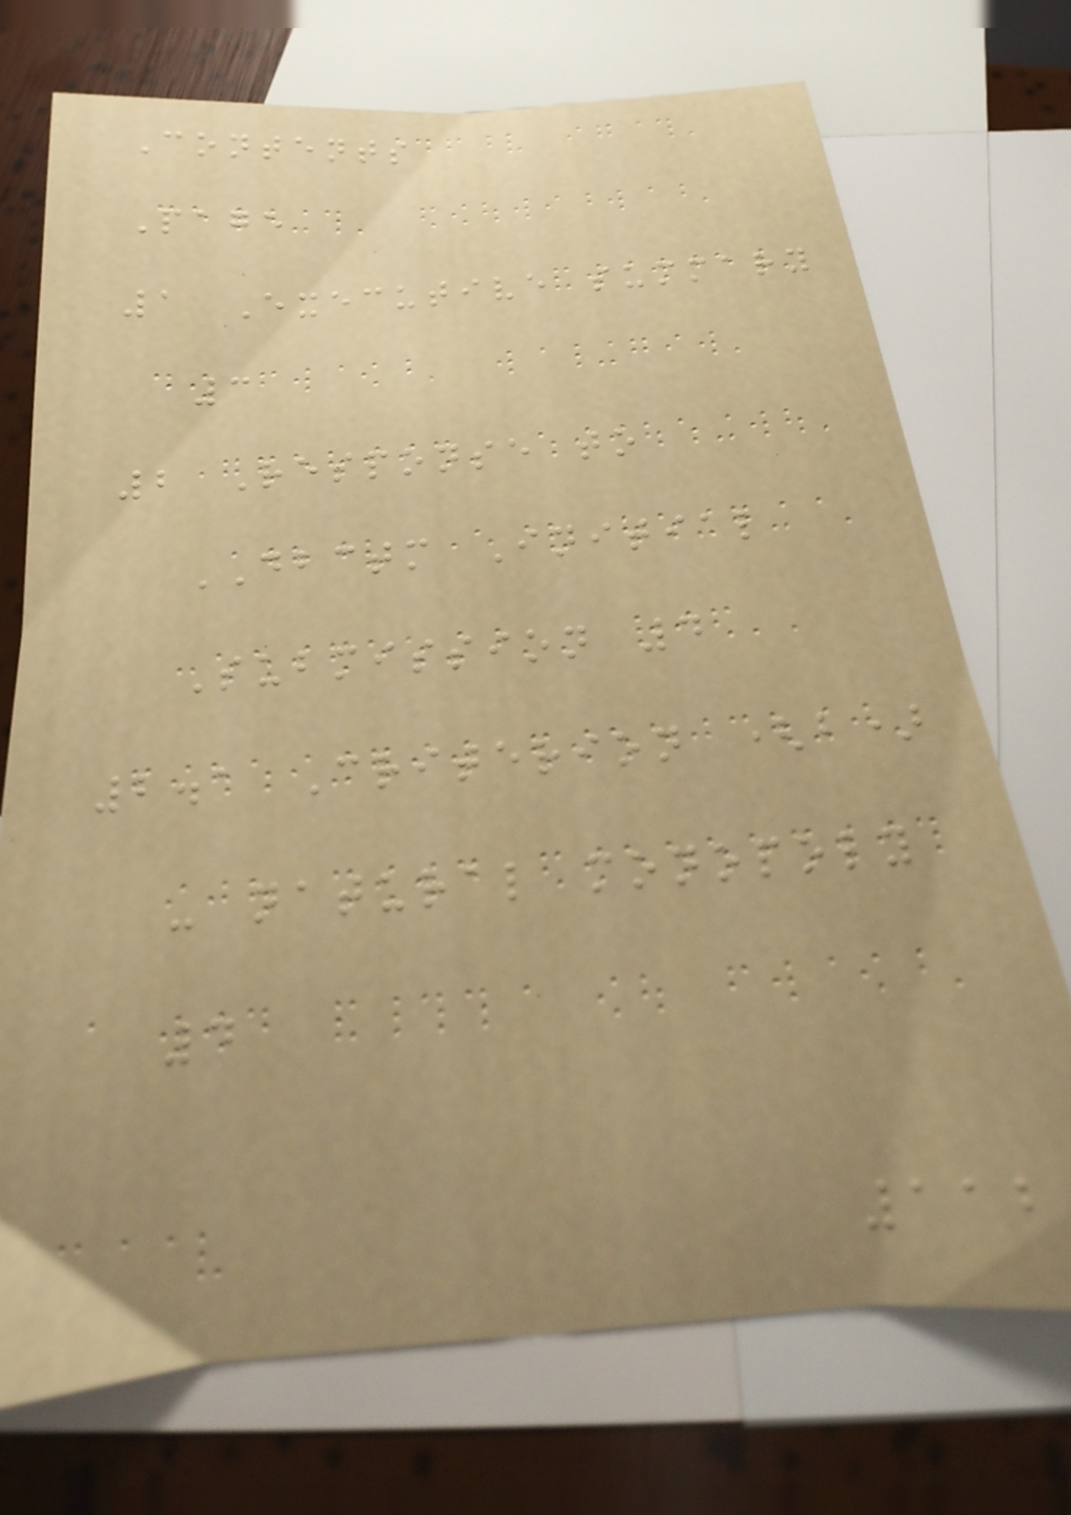Contents
Page
1 Executive summary
3
2 Response to
DBCTM Initial
Submission 4
2.1 Criterion (b)
- natural monopoly
4
112
